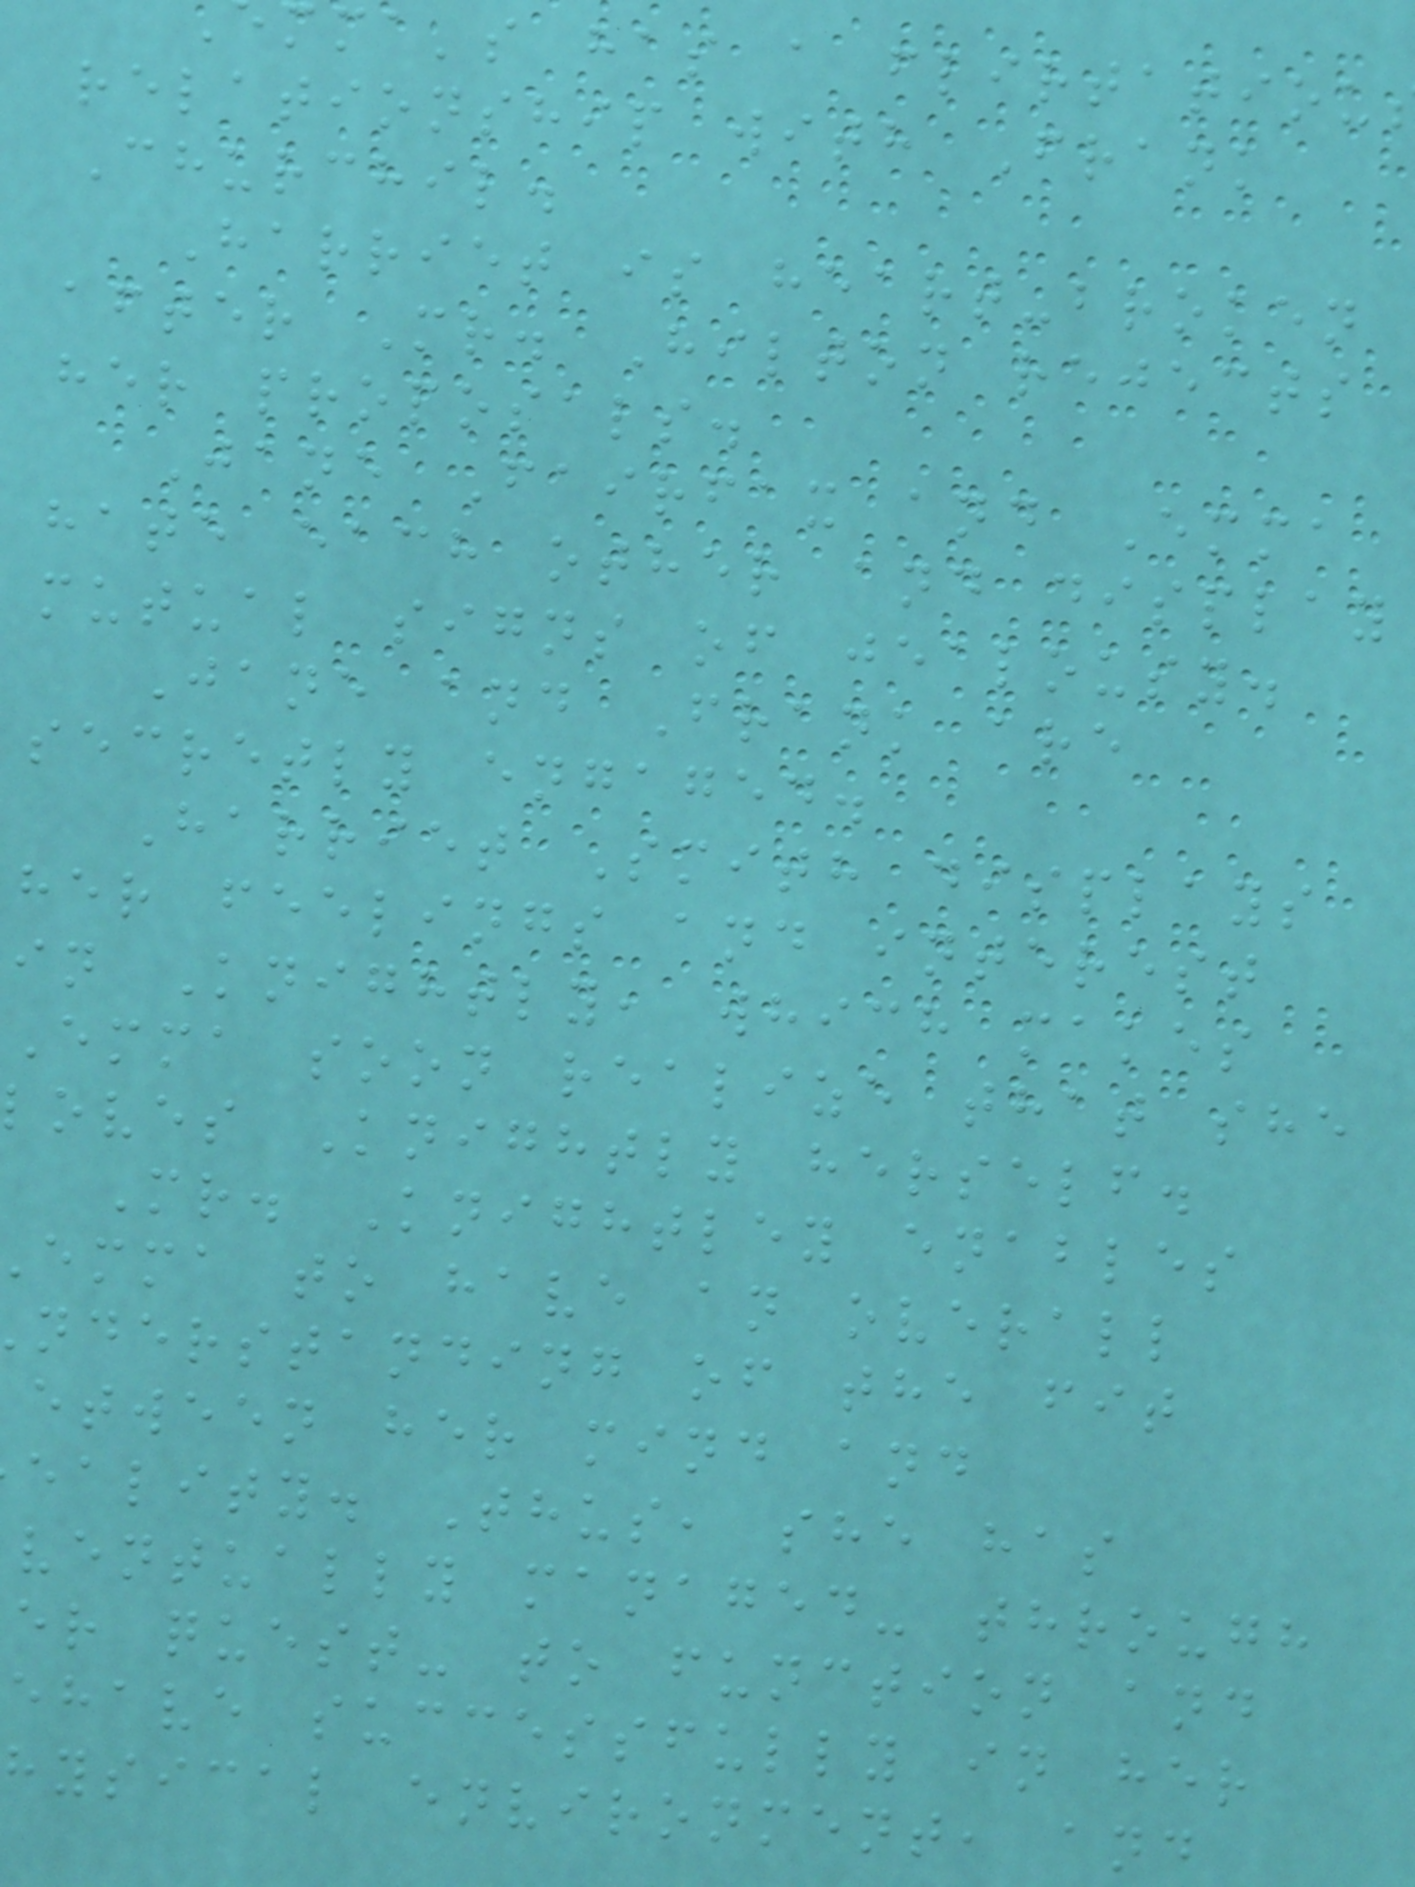mma's has a flirtatiou
relationship with Frank
Churchil.
Harriet is heart-broken
after Mr. Hilton rejects
her proposals.
Jane Fairfax and Emma
hate each other and display
mutual signs of jealousy.
Jane and Frank are
secretly engaged.
Harriet Smith displays
her feelings and interest
in Knightly, which makes
Emma soon realize that she
loves Knightly herself.
Mr. Knightley enables
emma to have an overall
nderstanding of the fit
etween her mind and
eality. Thus, she has
ventually managed- through
er quest- to function and
ehave successfully in her
hysical environment, and
